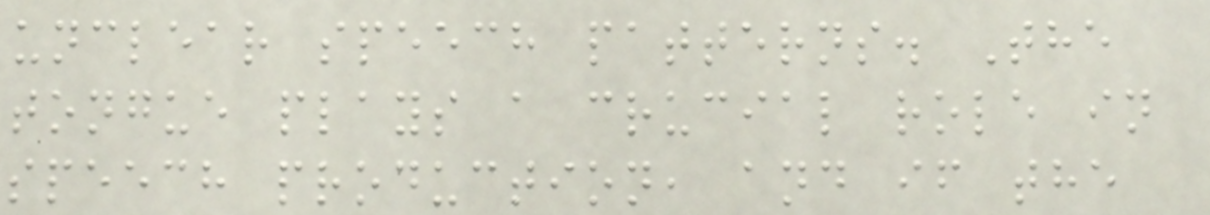unclear speech patterns. The
tongue plays a crucial role in
speech production, and if the
